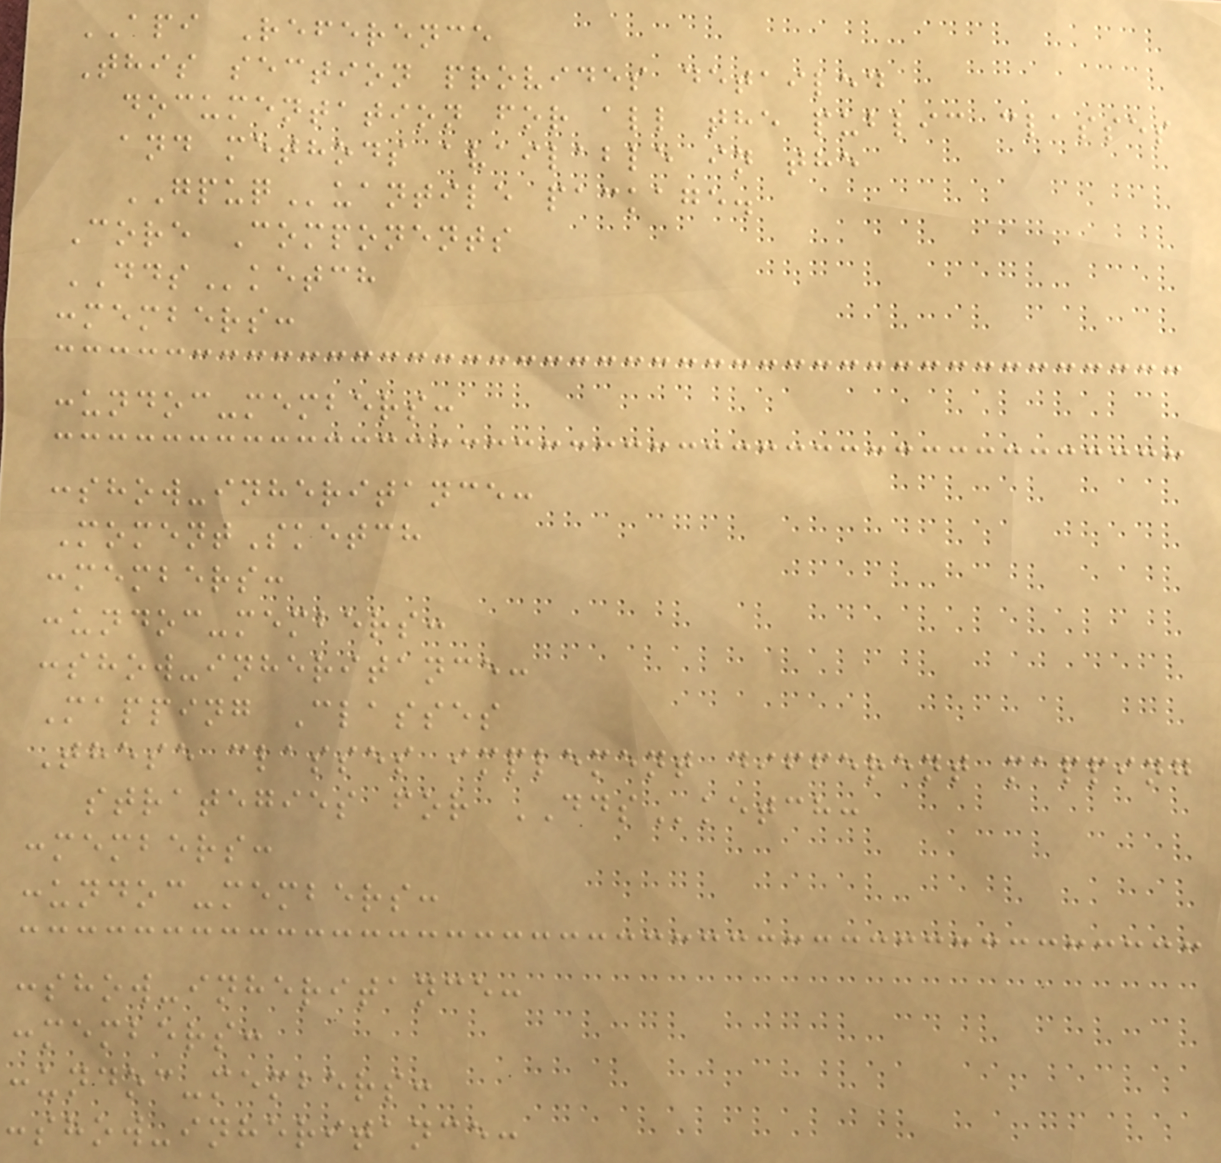API Reference
This section provides detailed
documentation for all the public classes
and methods available in the
GPUQuantile package.
Core Components
DDSketch
:members:
:undoc-members:
:show-inheritance:
MomentSketch
:members:
:undoc-members:
:show-inheritance:
Mapping Classes
These classes implement different mapping
strategies for DDSketch:
:members:
:undoc-members:
:show-inheritance:
:members:
:undoc-members:
:show-inheritance:
